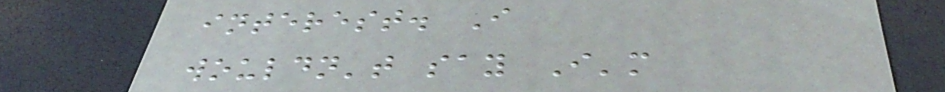interest. I
wouldn't say I'm
